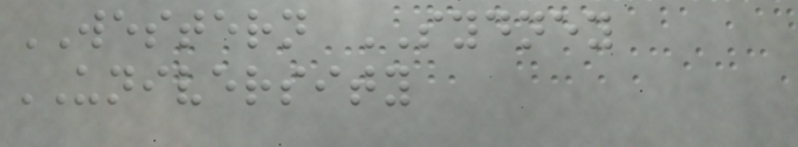WESTERN SYDNEY
UNIVERSITY
